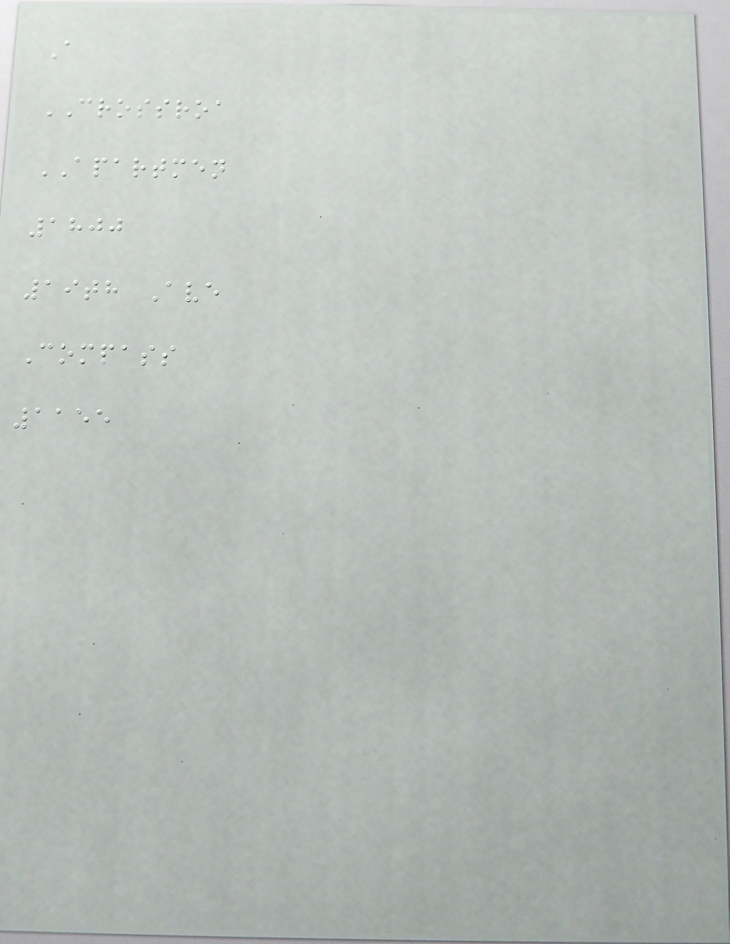A
CROSSROA
APARTMEN
1800
19th Ave
Compass
1155
